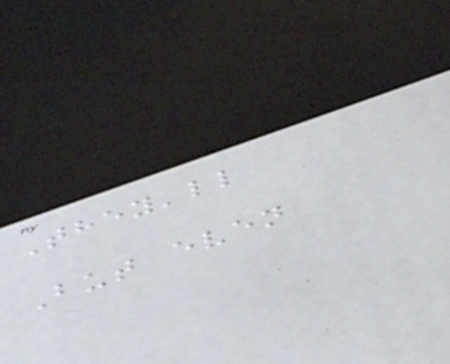They'll
But even
